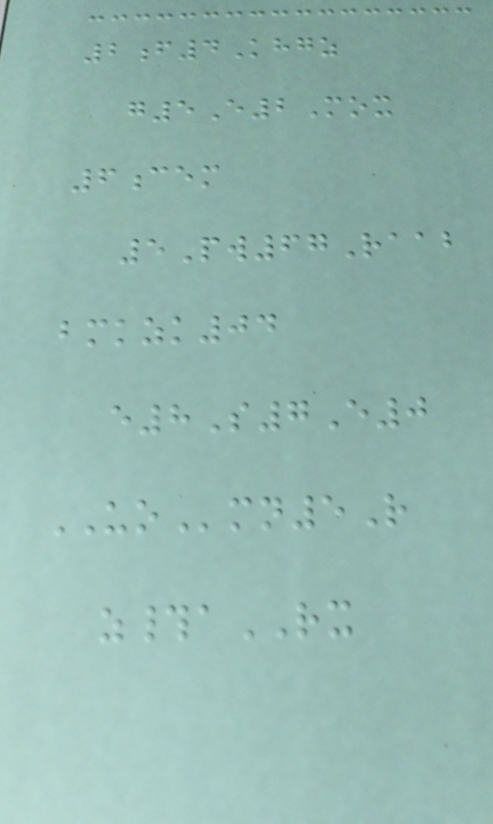2f4Khgz
g5E2Mox
6cem
5Pw67Raab
bmkzk04
e8S7E0
UOmn5R
z#aRX
